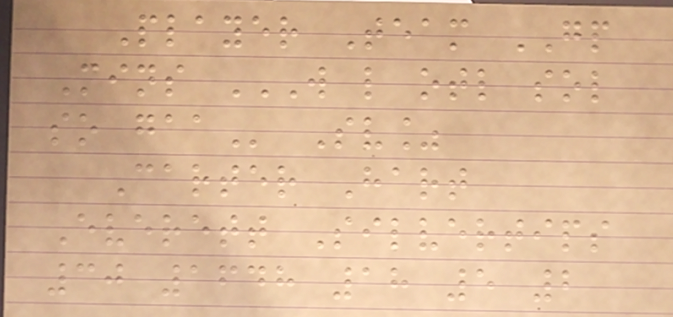Player Team GP
Mins W L OTL SOL
SO GAA Sv%
Carter Hart
Everett Silvertips
30 1648 18 5 2
